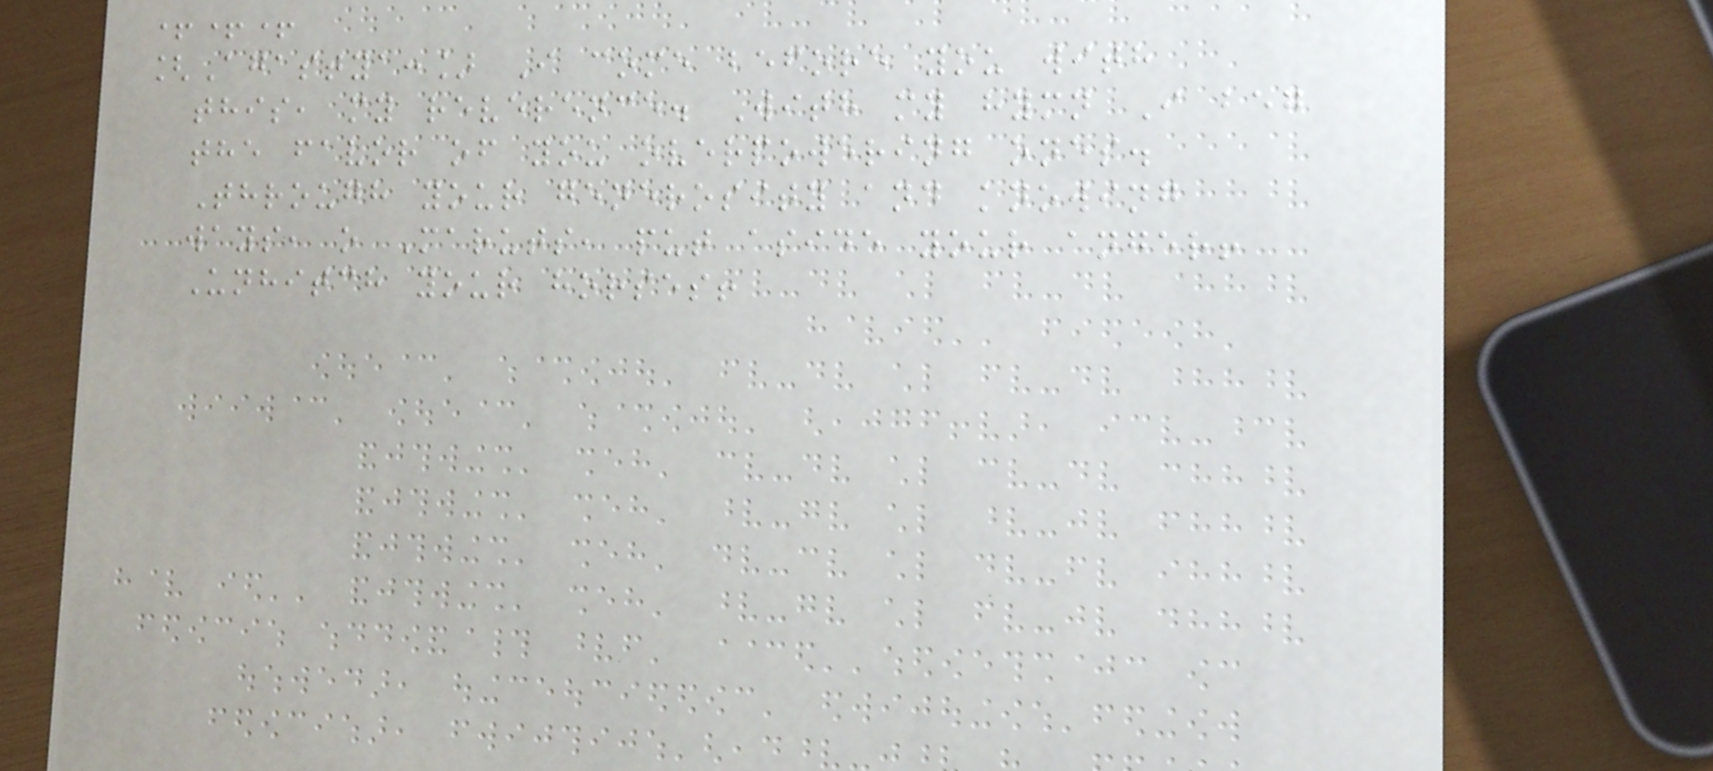+++
[Agastya:] I come before you with
this, my reverence. With my hymn I beg
the favor of you overpowering ones.
Through your generosity and knowing
ways, o Maruts, put aside your anger!
Unhitch your horses!
